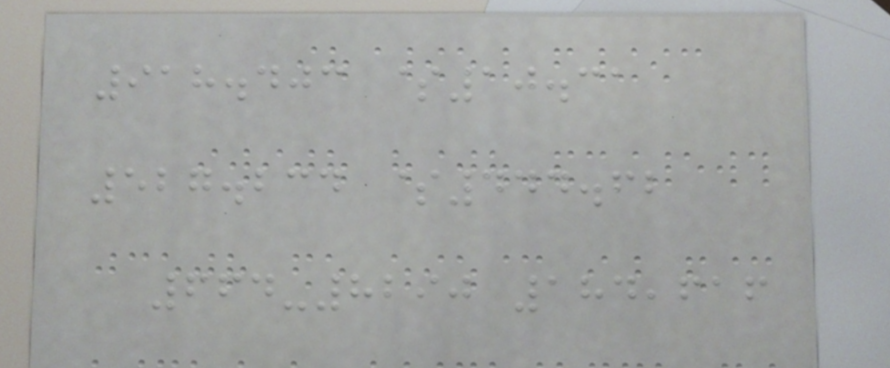918.403 $10.31
527.234 $444.62
664-8290 184,616
